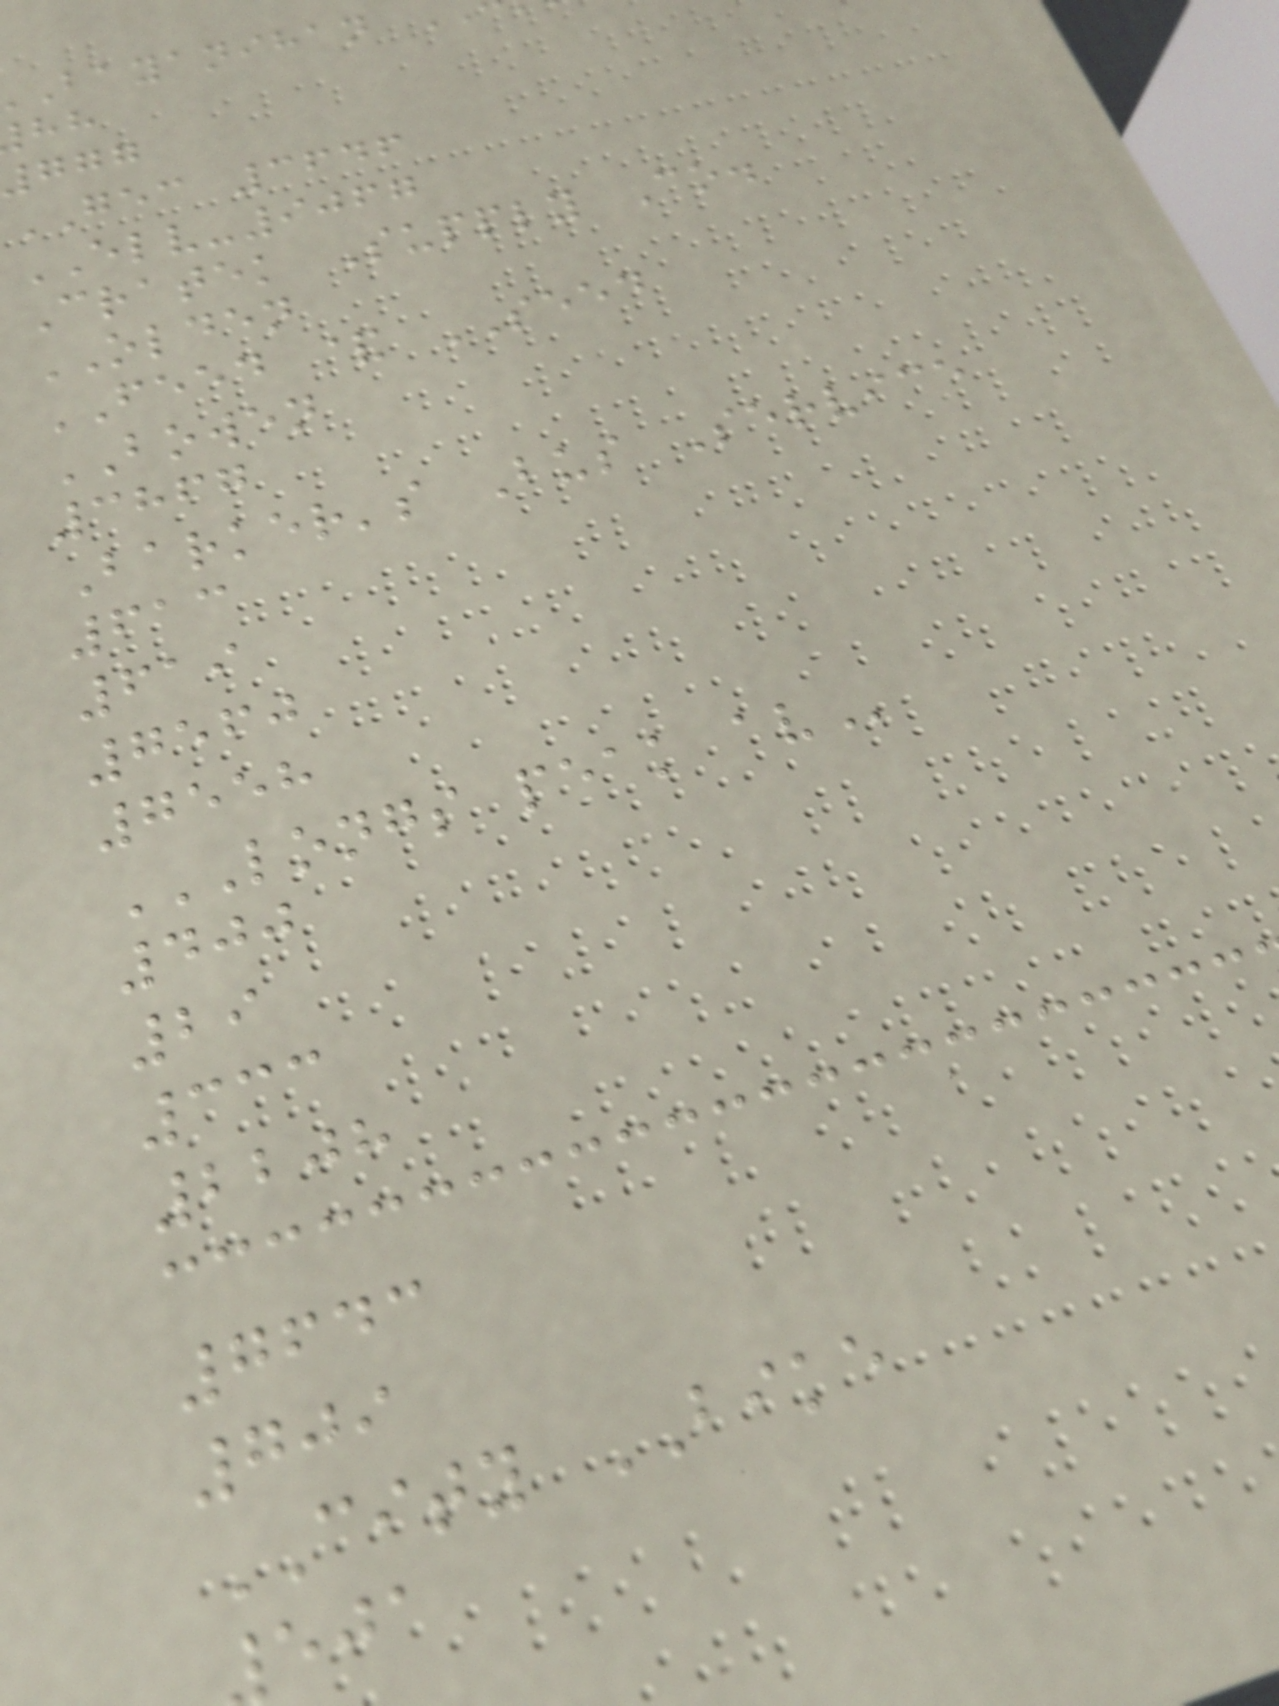bayanihan
GEC 3646
ELV-9067
Cratek Supply Co.
OLDEN
FEED & SEED
BOWEN
3867
Barker's Bus Service
613
619
7560
7558
LONGS PEAK AV
400
29
333
2208
7643
709
CITY BIKE
